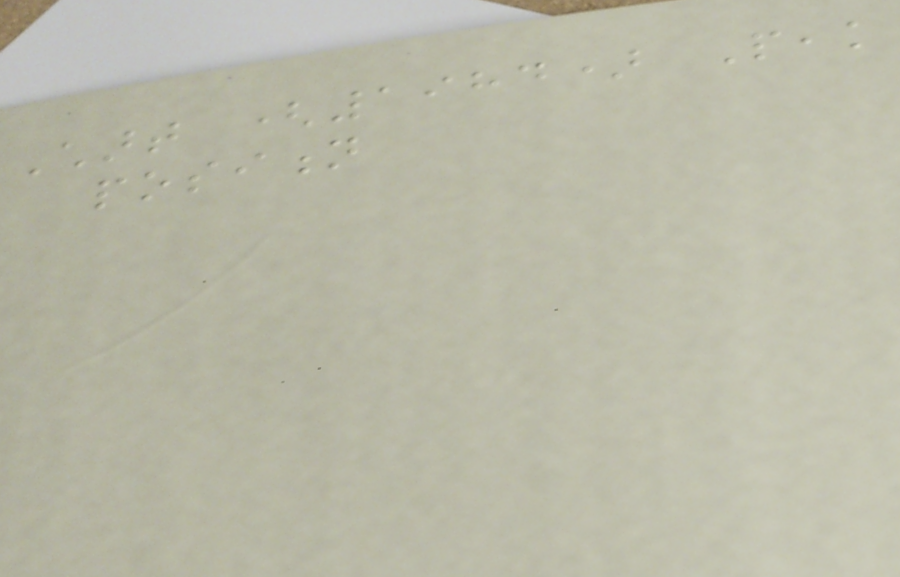Chart (1984) Peak
position
